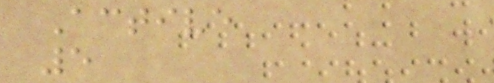Active
5
